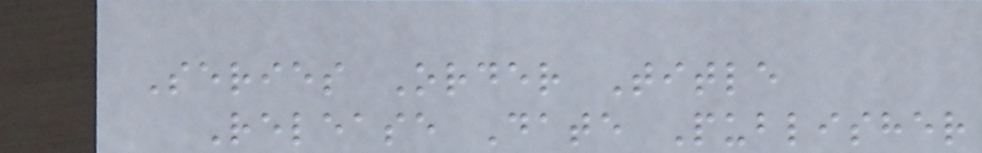Series Order Title
Release Date Publisher
